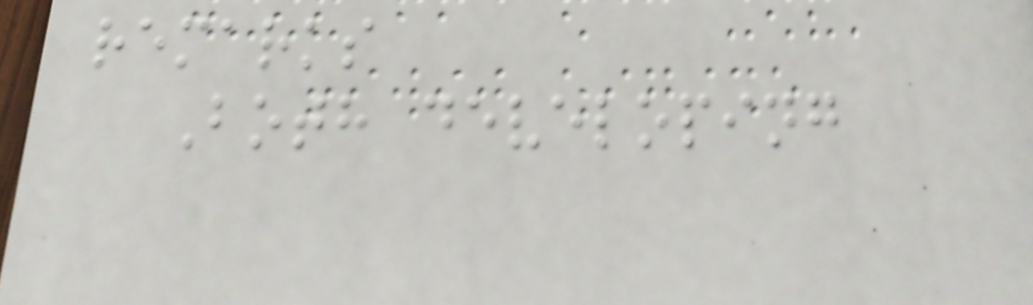remarks
Both developing
